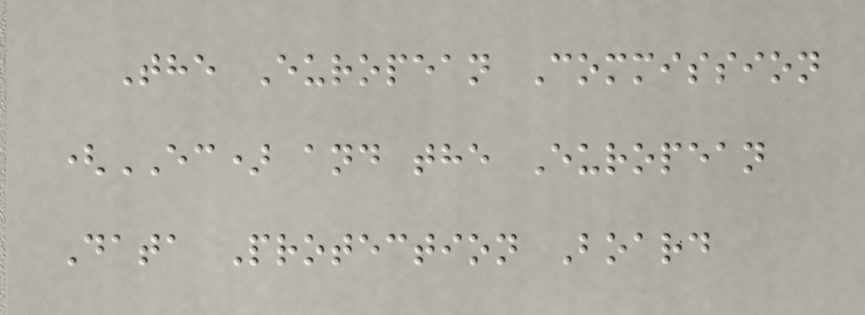The European Commission
(EC) and the European
Data Protection Board
